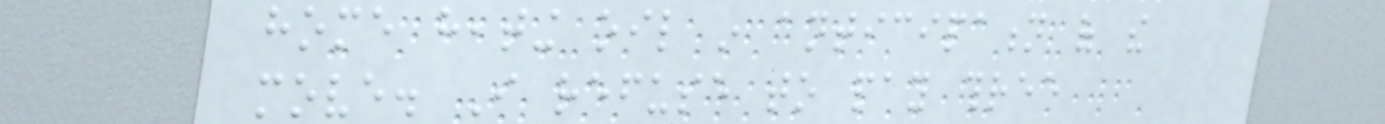home heating oil in anticipation of the
move. I refuse to pay three
